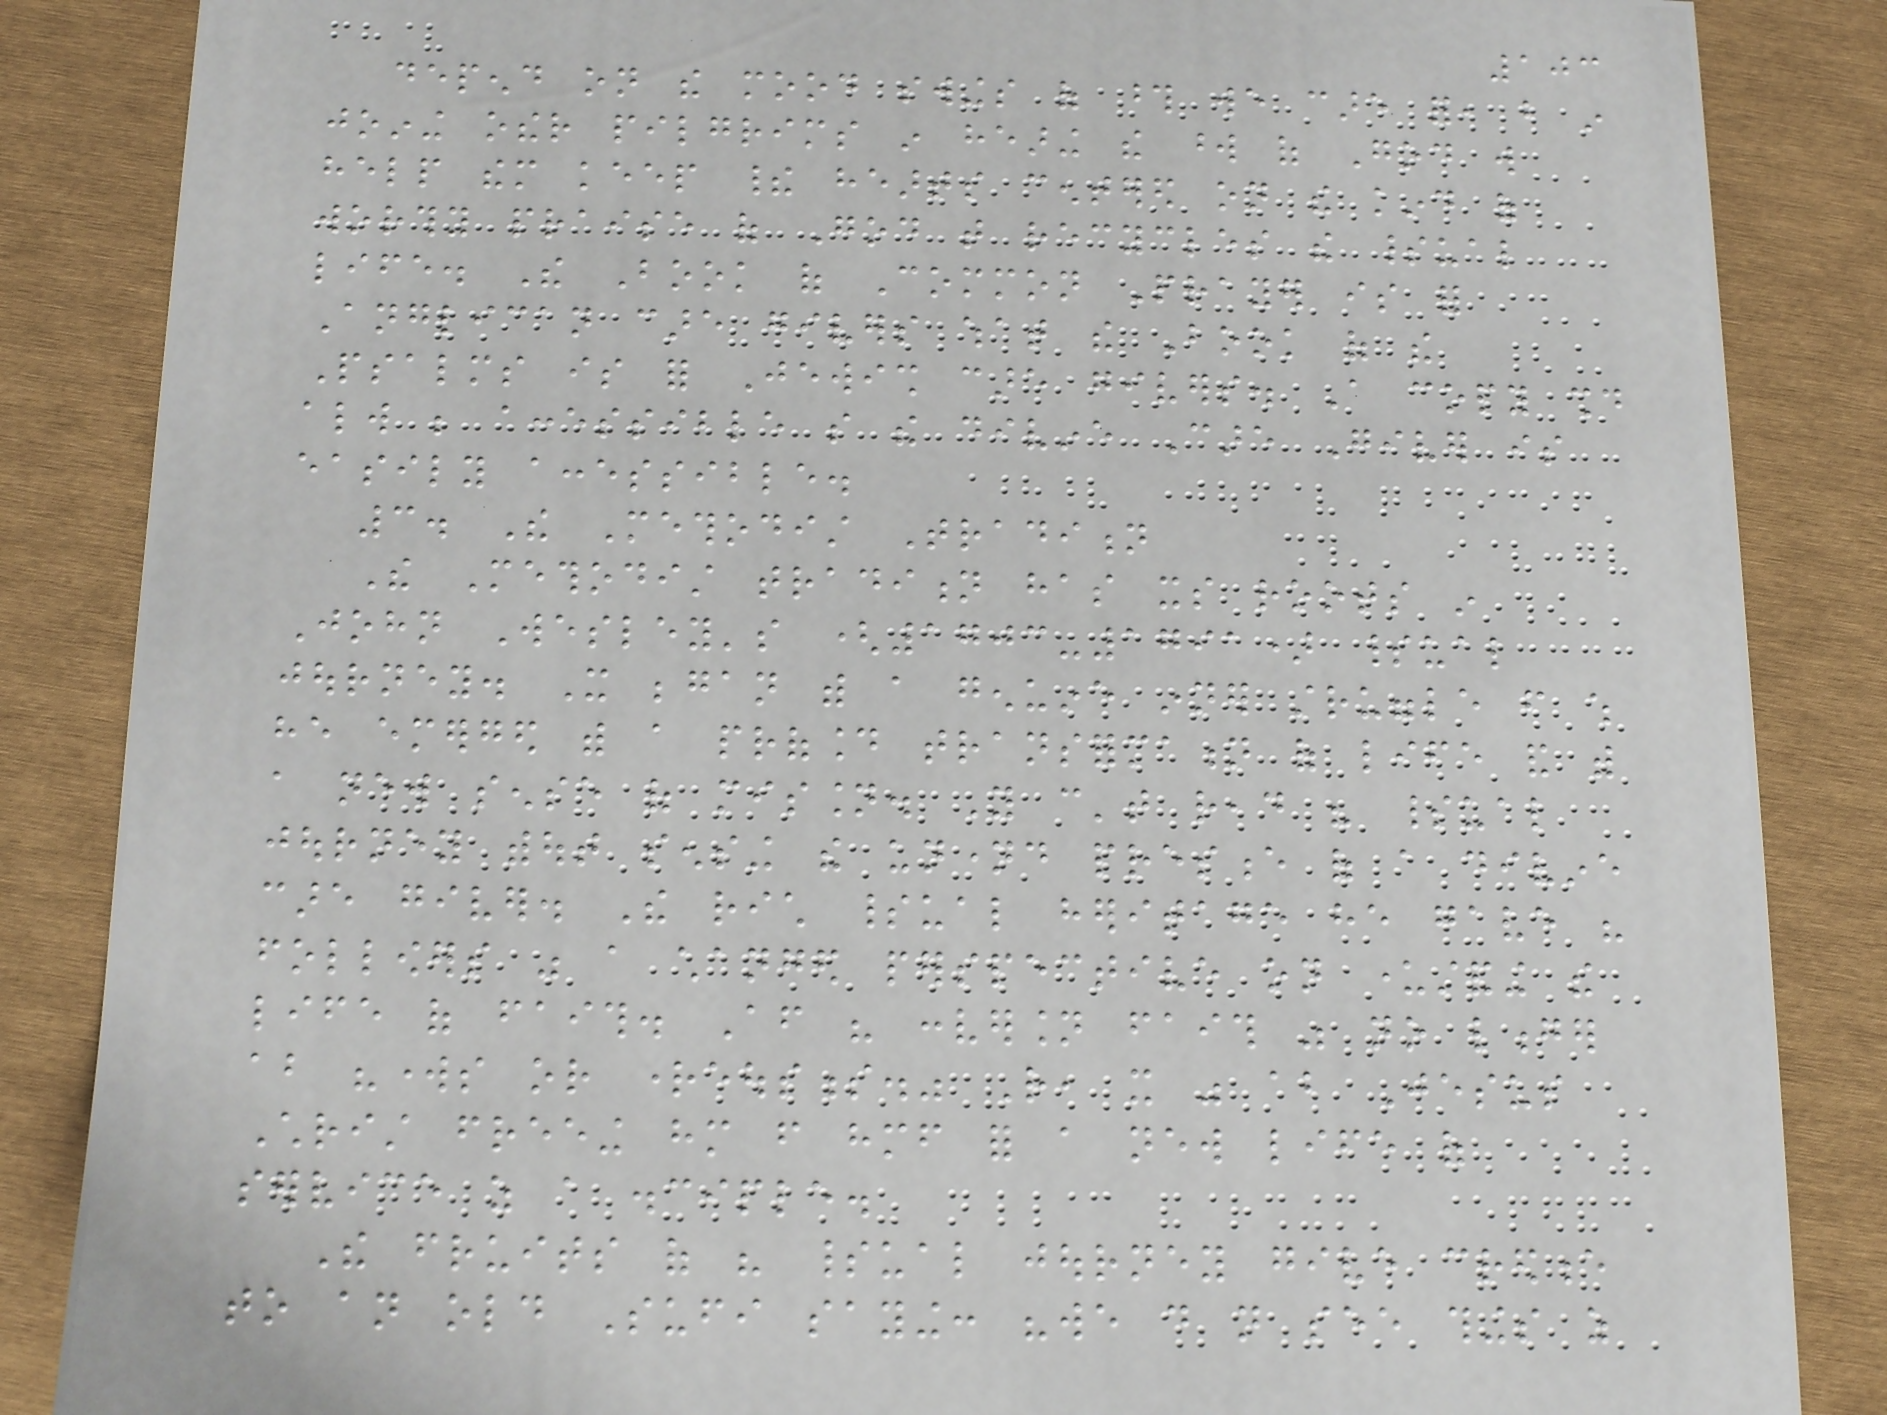103
depend on the mood swings of those we care for, but in
joining other pilgrims in hearing the word of God will
help them keep their hearts centered on the kind of
worthy praise of God that recycles the spiritual
life. The Book of Common Prayer is for
Anglican care givers what the Book of the
Psalms is for Jewish care givers. A copy should
always be accessible so the divine Care Giver is
easily accessible.
3. The Methodist Tradition
The Methodist tradition has its roots in
John Wesley's (1703-1791) spiritual
journey. It began with a genuine inner struggle from which
he emerged with a profound transformation of life and with
a new sense of mission. You can't read his spiritual
journey without sensing the unnamed presence of a divine
care giver. The rich spiritual heritage he gave his
followers was a changed perspective on understanding the
life of faith. After his conversion faith was no longer
about "works or righteousness." Rather, it was about Jesus
Christ freeing him from himself for a new life of
service as a disciple.
The fruits of his spiritual journey give credence
to an old Sufi saying: "we do not see things as
